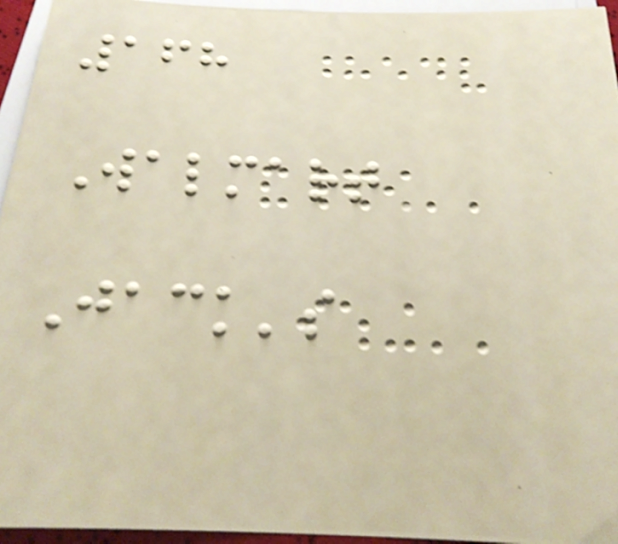168
Walmart
Jack's
